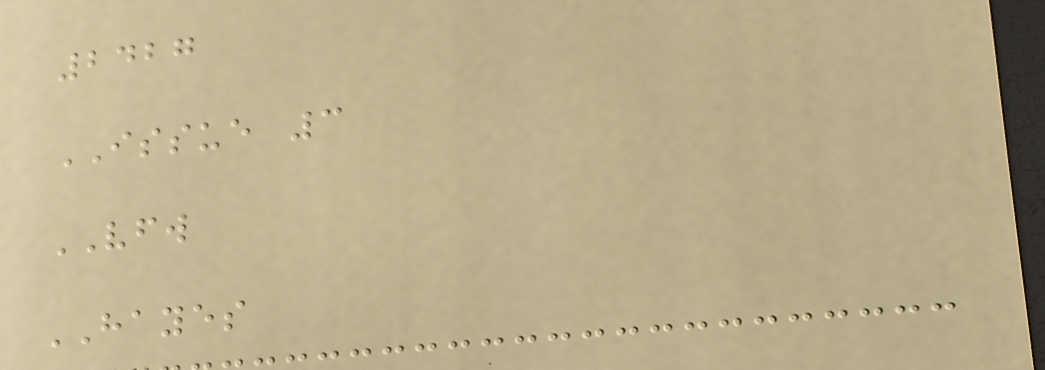2427
ISSUE 3
VFW
HAYES
